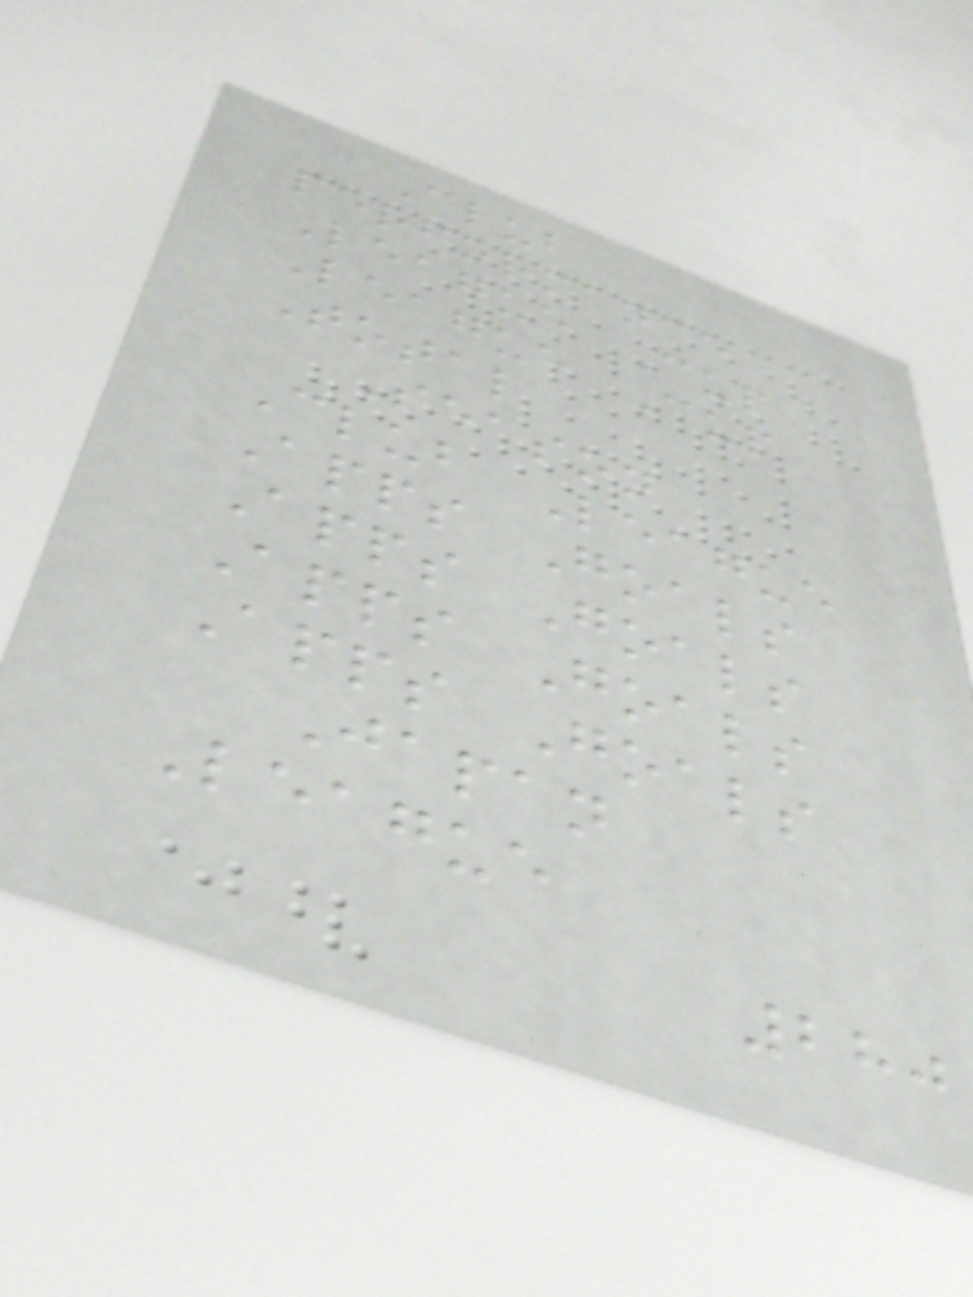Club
performance
League Cup
League Cup
Total
Season
Club League
Apps Goals
Apps Goals
Apps Goals
Apps Goals
Japan
League
280
